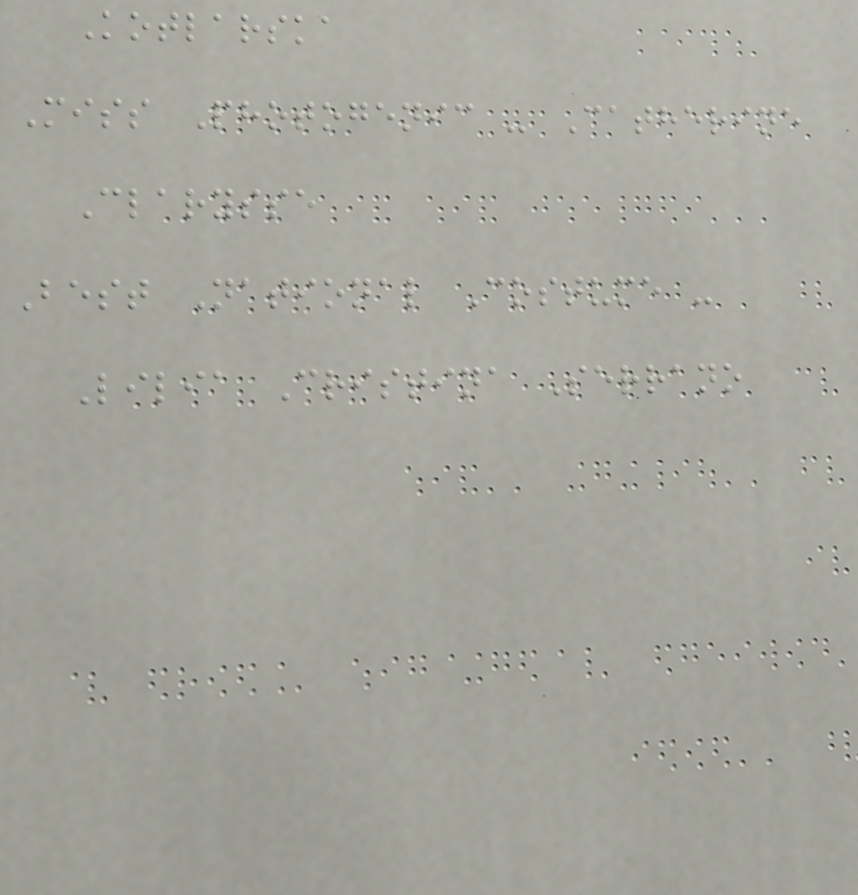Kotlarska
Miss Photogenic - Catherine
Clarysse
Best National Costume -
Lilia Cristina Serrano
